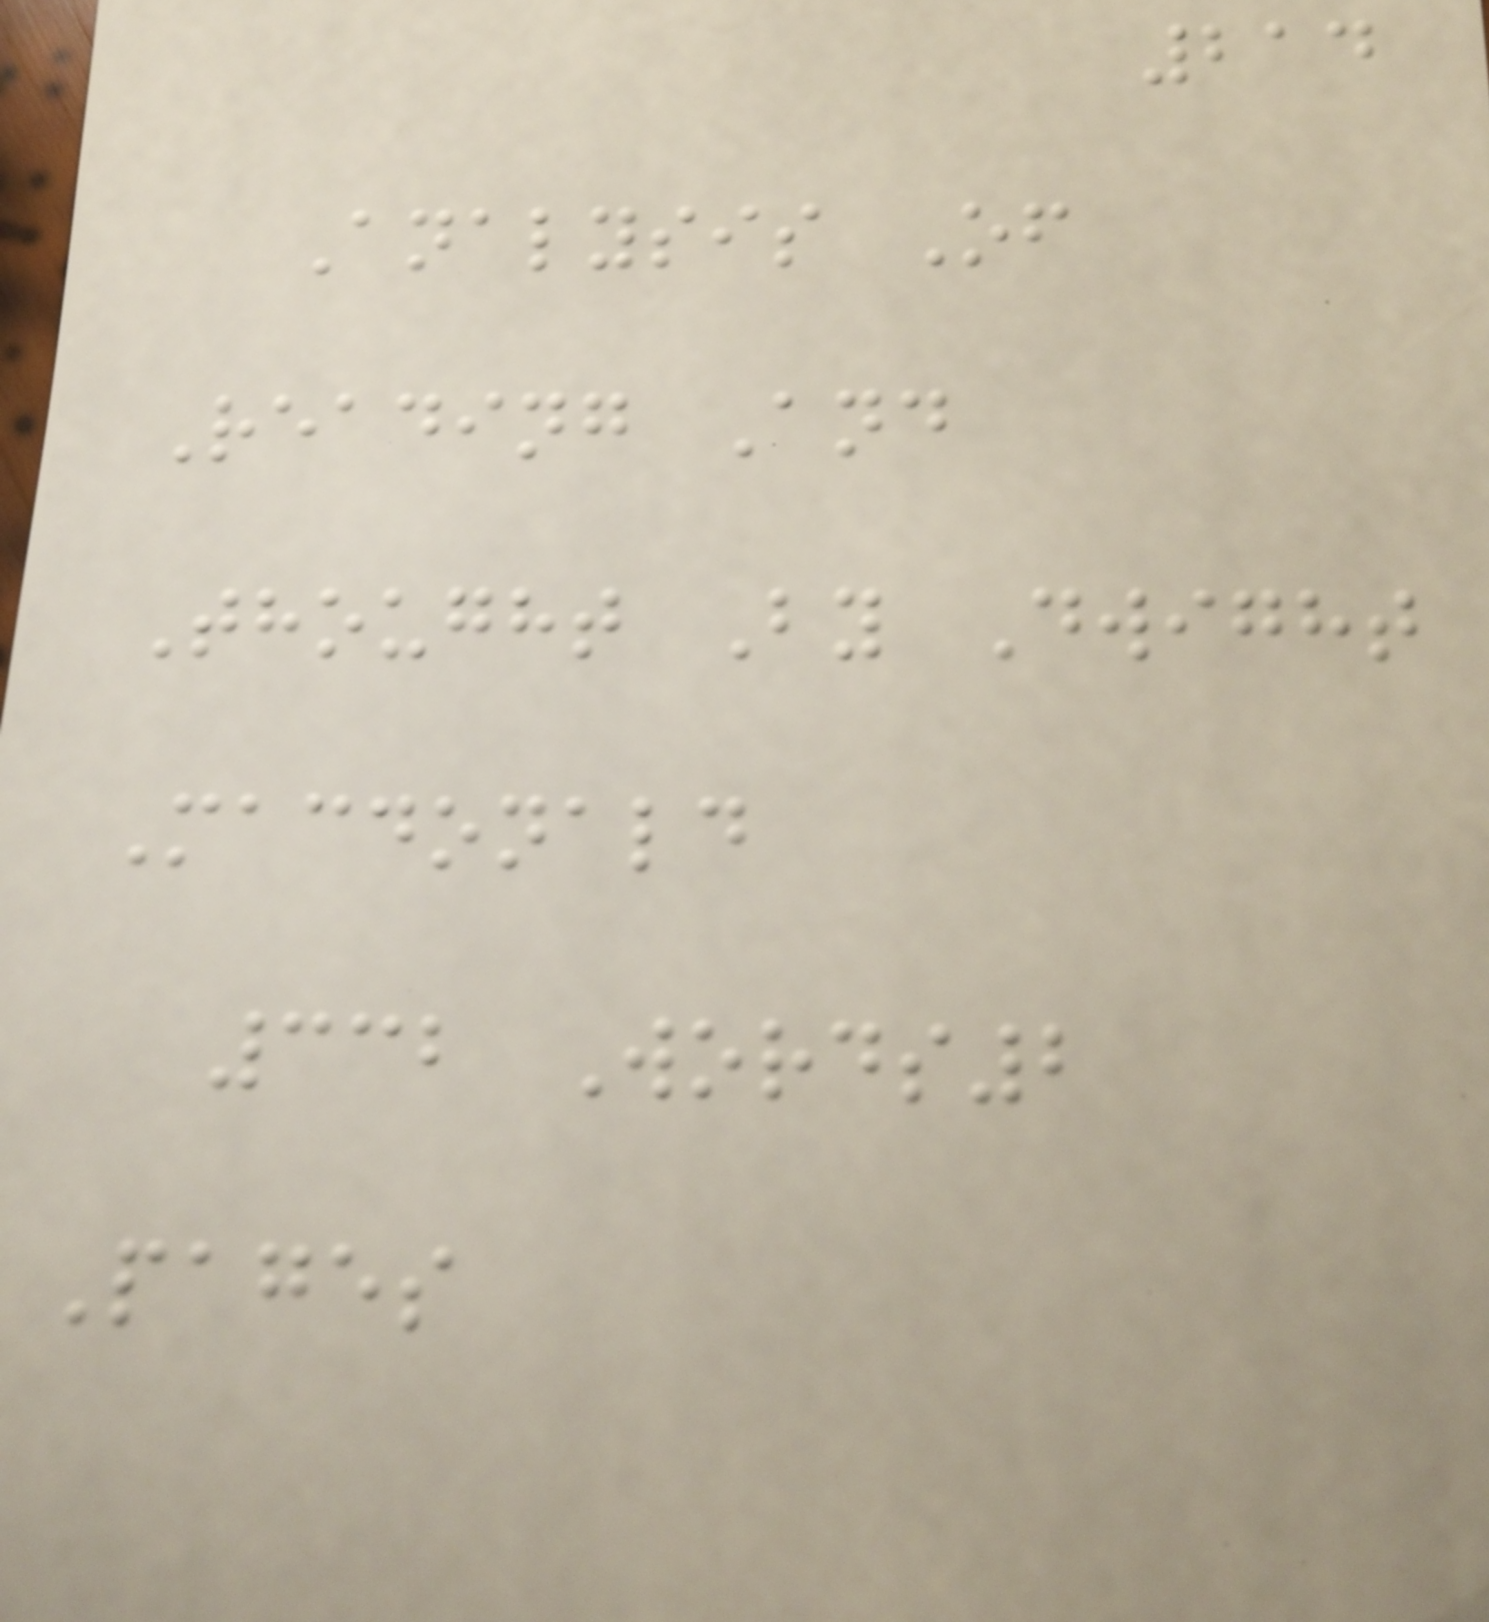214
Analysis Of
Reading And
Thought By Dwight
Macdonald
332 Words2
Pages
